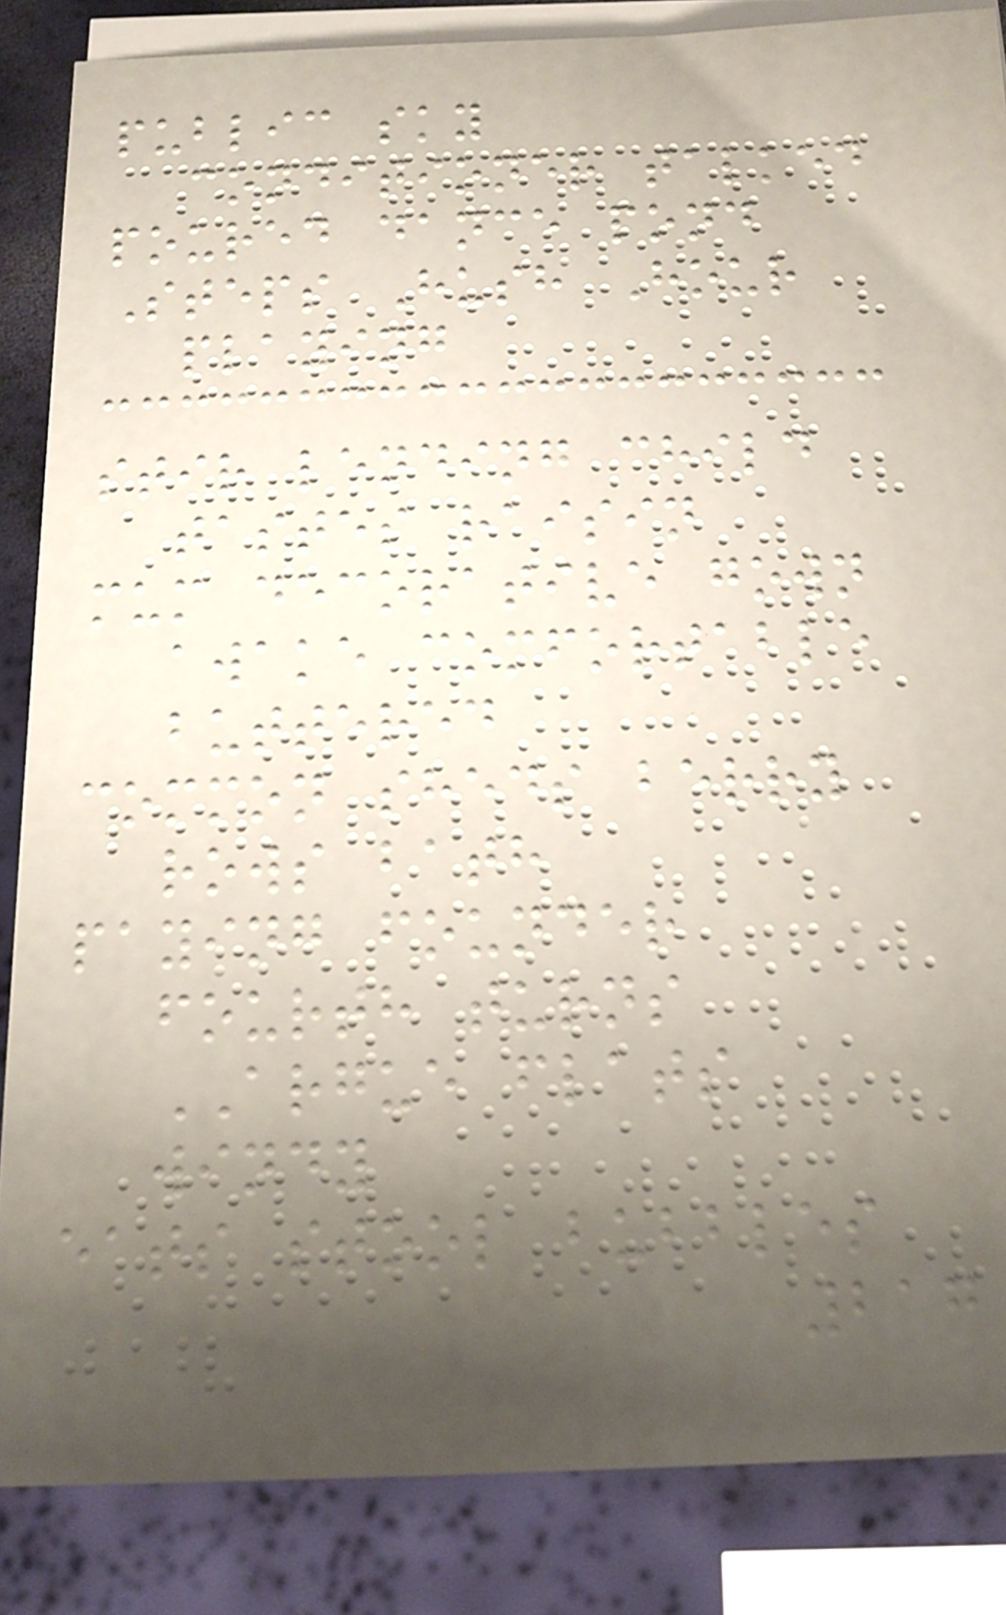public sky
conditioner talked
poured dance pond
Steps Hush Hour
playing
stir lending child
tastes raisin
mum decorative gown
awake comfortable
buttered
common sheds berry
rows bath
paying founder
fourth turns
ARGUE flats
windy
eats stool bubbles
217
